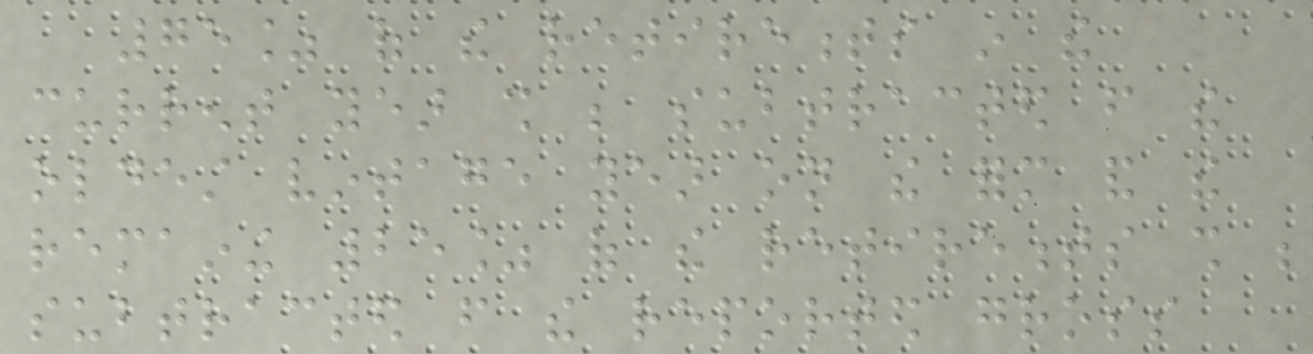75% of the retirements in the
current year shall be subtracted from the
oldest vintage year on the form and the
remaining 25% of the retirements shall be
subtracted from the reported gross
